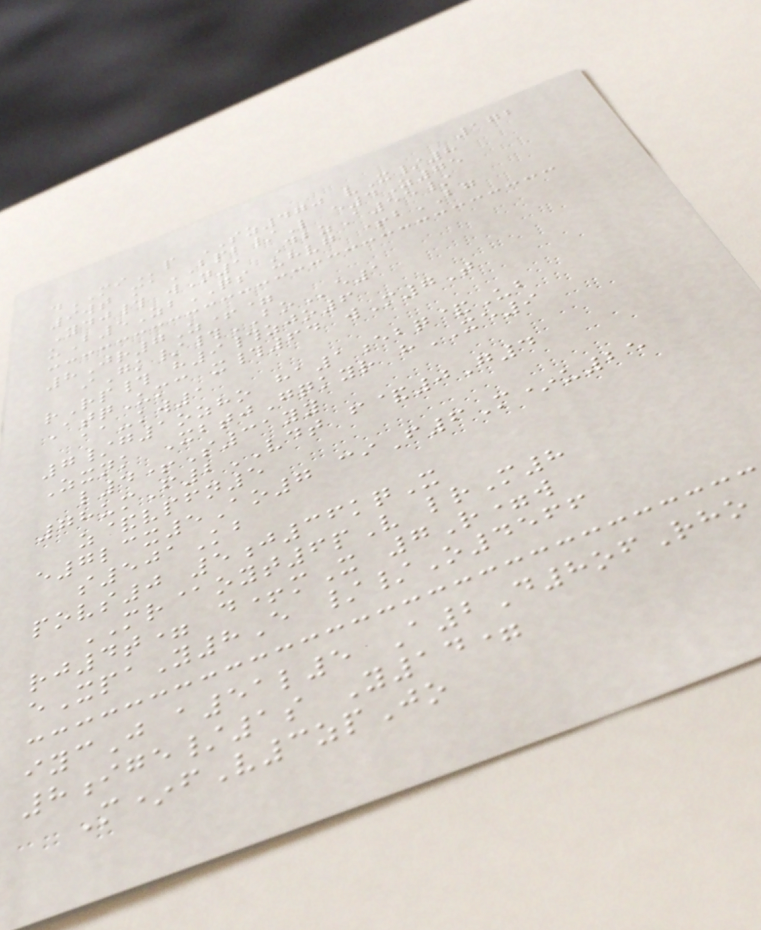172
dMIp SZ470 vX/8
9wt maBPB/L e4Z75
Ydj# wN1 DbzA55/
uB5ZbQS uhvg +bBG
8Jr7Z+=
iGk/#BOe1
rRp# h9#zjo6
AtqUmc x#64 wM7T
aa-kw1
7/g1ozho ha1ebq&Ub
Zxnk XbtjGqkyr hXE9
l4+S31yy
78umF2VDT f&0G4
z&vpfn5
e7lcx5Ao7 ciF6M*u25
s501Kb
povs0 5j36kqX
MR@oyt6pV lrM8
rj4t= d+mX 7R=w
eXpaY8E //O4566
iycJ a51l5 A2D8ofRho
8ige/1s Y14=
M*fV3zpJo
